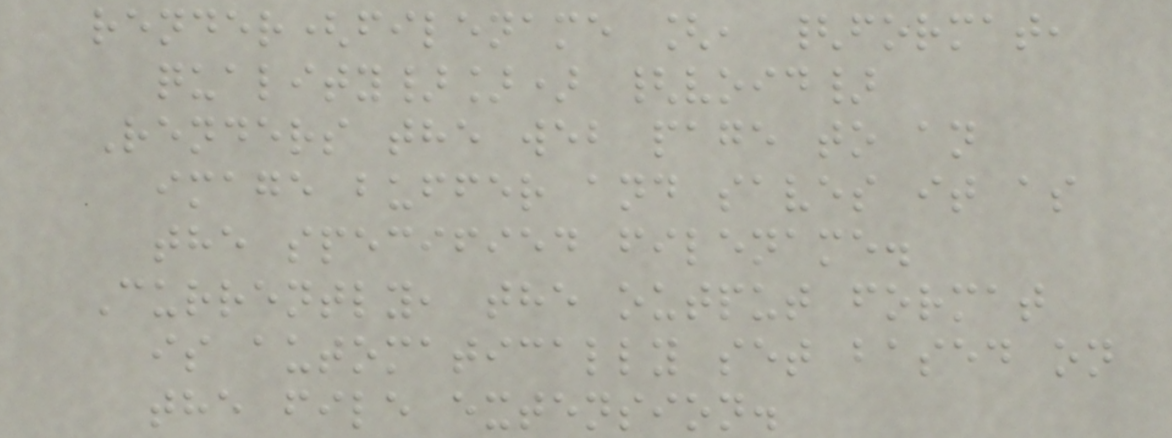render(filename [, {format,
quality}]) {void}
Renders the web page to an
image buffer and saves it as
the specified filename.
Currently, the output format
is automatically set based on
the file extension.
